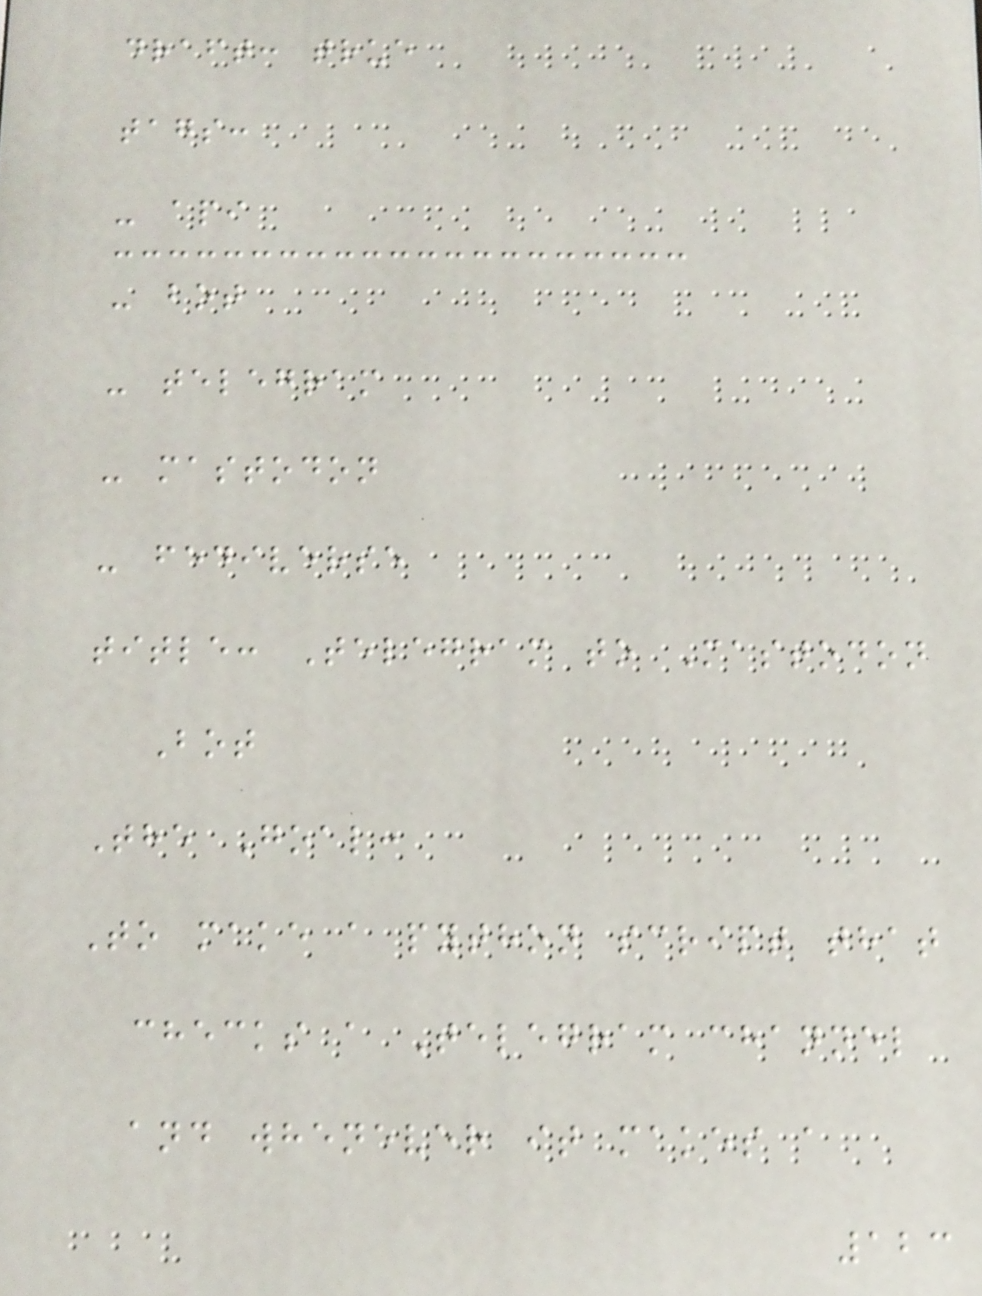draft: true
tags:
- api
- bot
- telegram
- mastodon
- fediverse
title: Telegram to Mastodon
Bot
The Goal:
To make a python script that
checks a Telegram channel
and whenever it makes a
123
